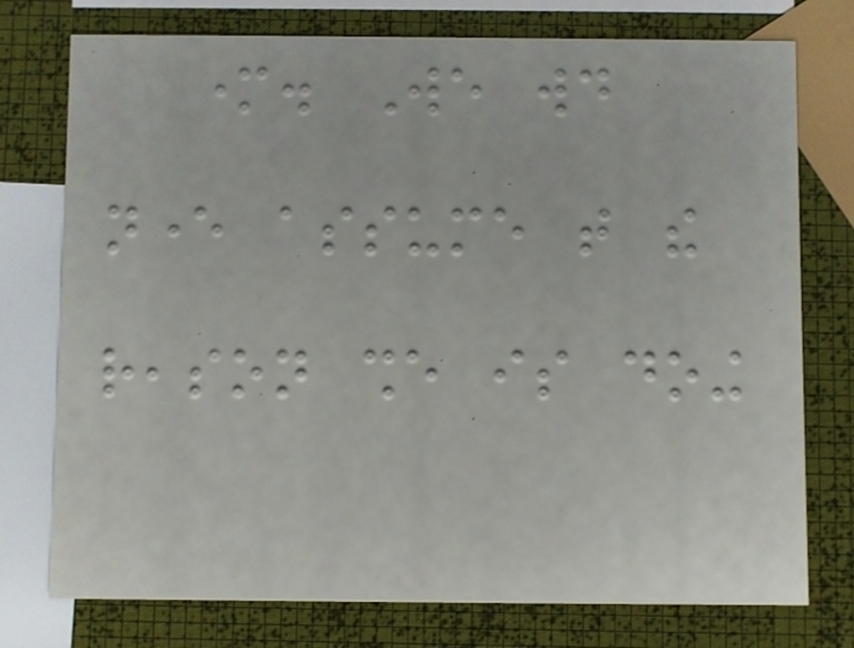mother. We would
never assume that the
reason she is doing
